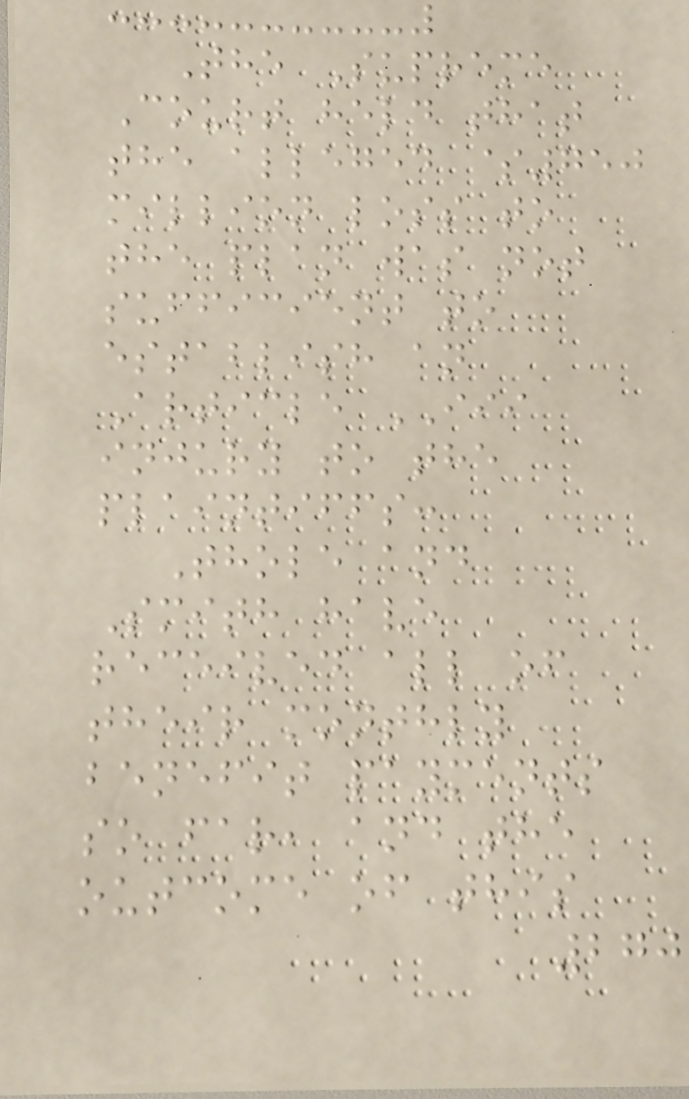The Supreme
Court held that
the alleged $750
million loss to
the plan was not
sufficient to
establish an
Article III
injury to the
plaintiffs:
Thole and
Smith have
received all of
their monthly
benefit payments
so far, and the
outcome of this
270
